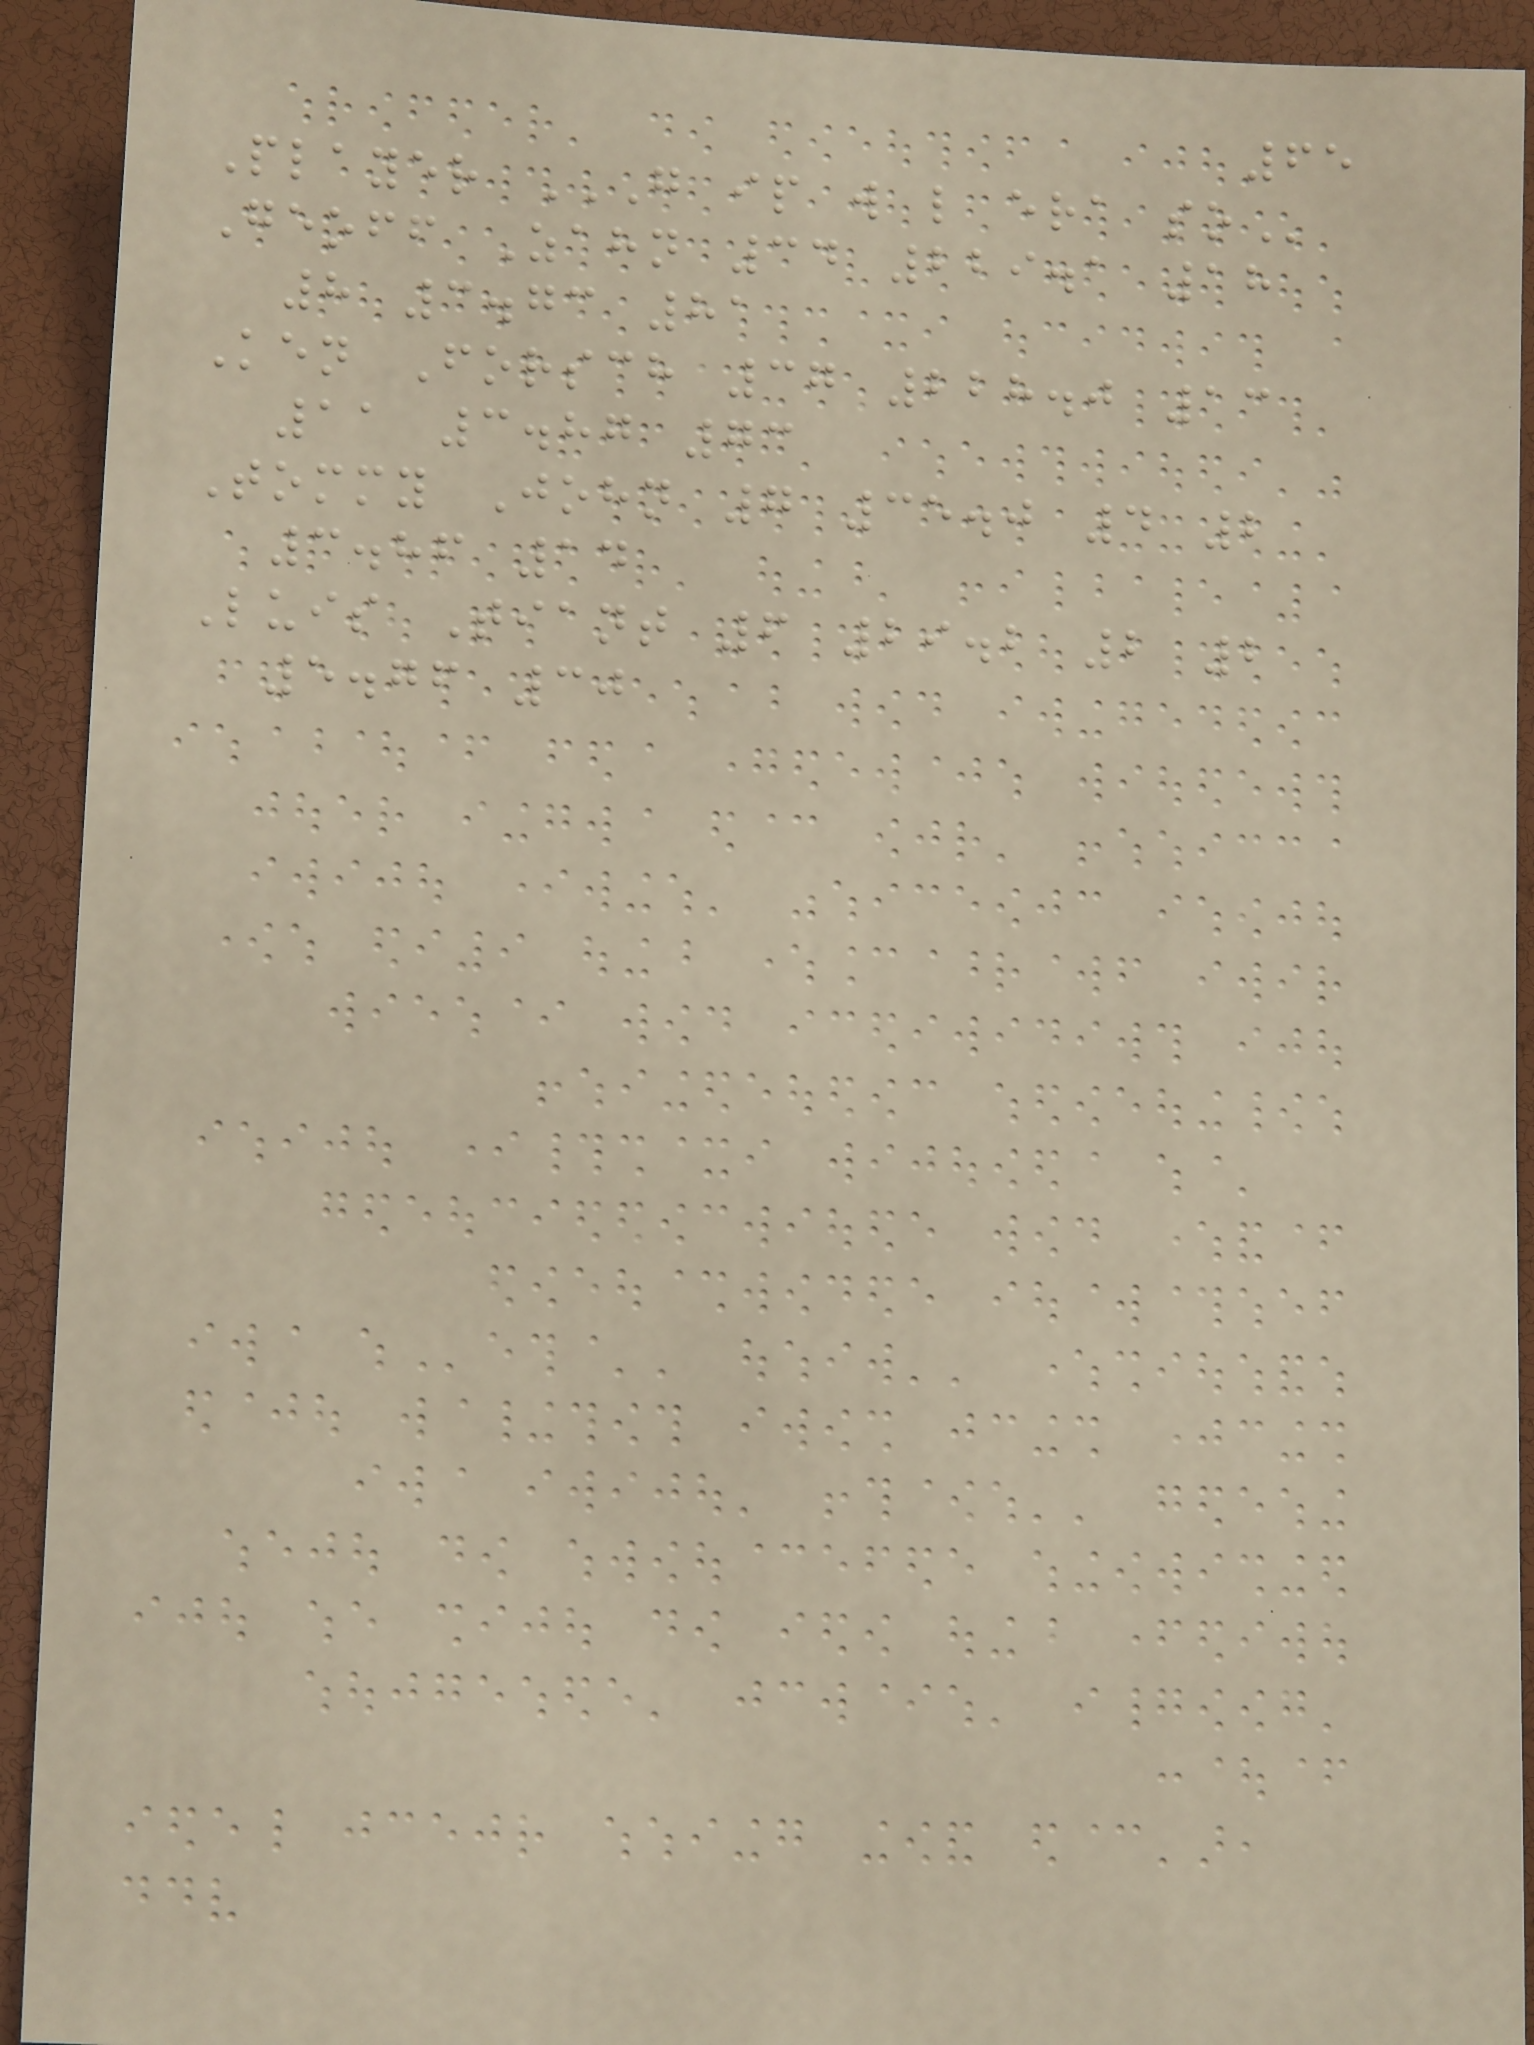65
Player G IP W L ERA SO
Geoff Zahn 34 229.1 18
8 3.73 81
Ken Forsch 37 228.0 13
11 3.87 73
Tommy John 7 35.0 4 2
3.86 14
Luis Tiant 6 29.2 2 2
5.76 30
